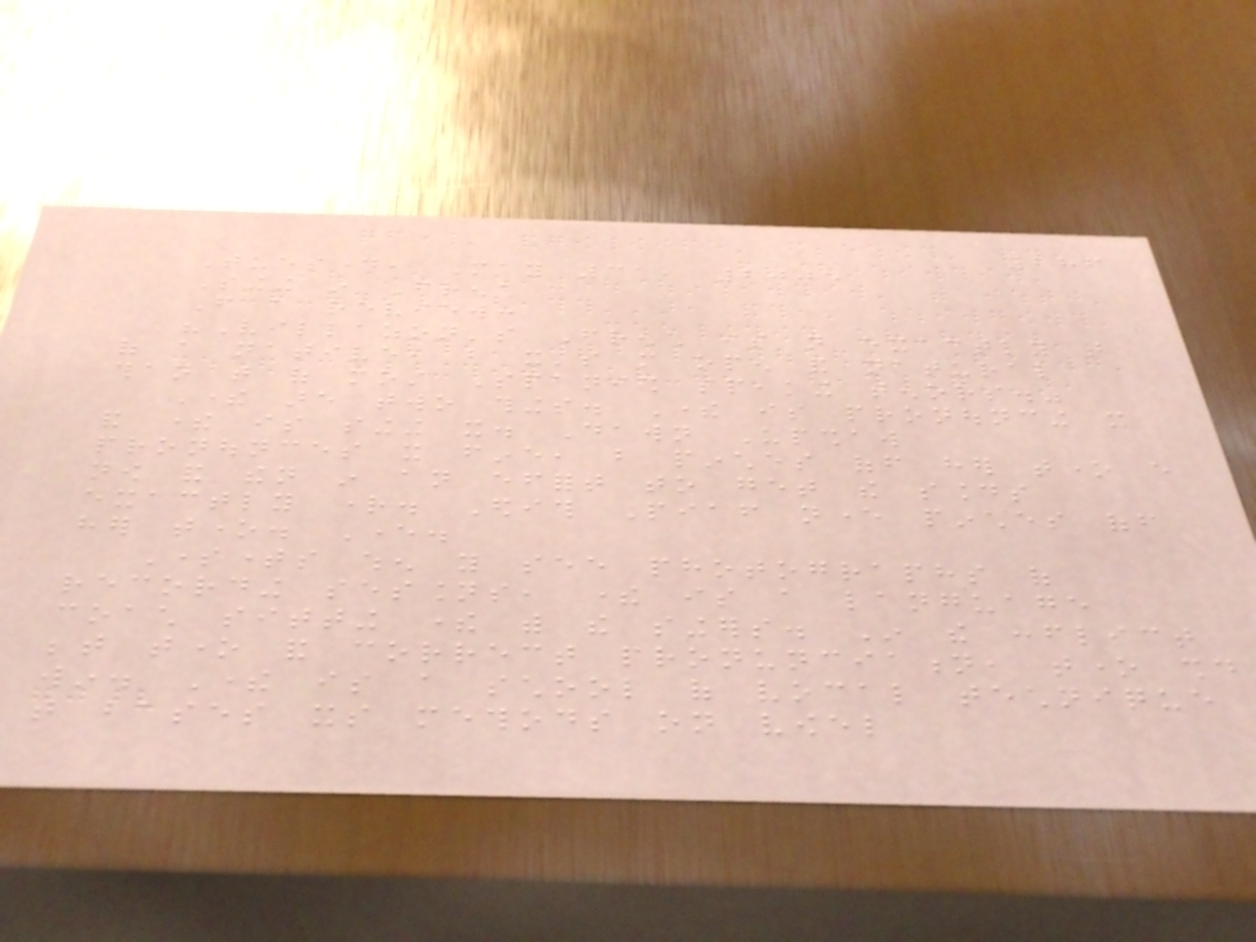286
Tuesday, May 31, 2005
Singing in French
From a review:
"Villazon's French is not exactly that
of a native, but it's more open and natural
than that of most Spanish speaking tenors."
There are two things. There is pronouncing it
and there is singing it. Dawn Upshaw
pronounces it fine, but pinches off her tone every
now and then in an effort to get the sounds
exactly right. Edith Piaf never pinches off
her tone. Ever.
Sometimes when you see photographs of
recording sessions, there is a language
coach sitting there with the singers. In the conflict
between tone and correct pronunciation, tone should
win. There is a school of vocal technique
that bases its methods on vowel
